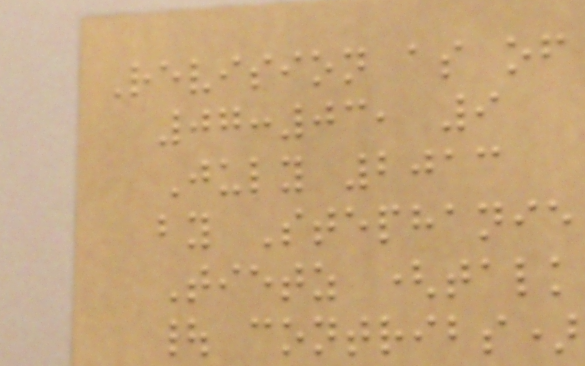Revision as of
07:03, 9
July 2013
by Stephanie
Tietz (talk
| contribs)
